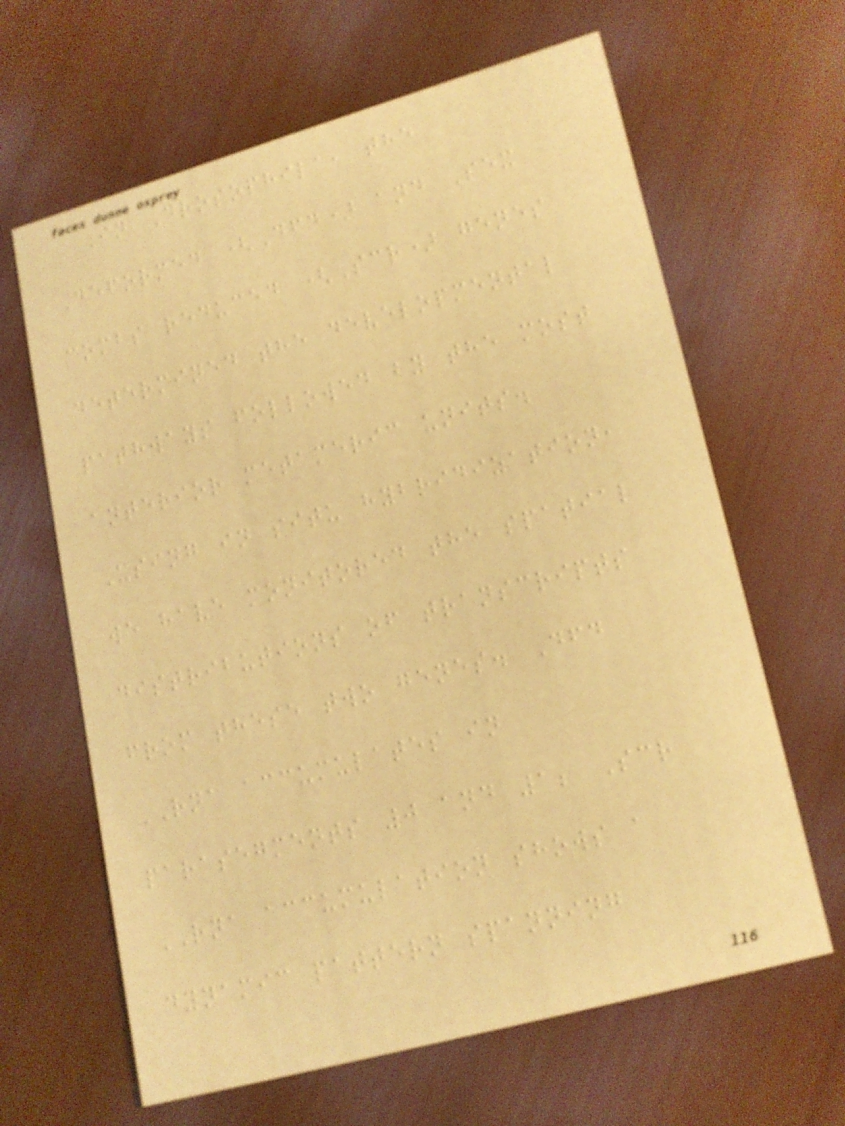In Drosophila, the
Deformed (Dfd) and Sex
combs reduced (Scr) genes
determined the developmental
pathways followed by the most
anterior metameric units.
Using in situ hybridization,
we have monitored the spatial
distributions of transcripts
from these two genes. Dfd
RNA accumulates in
parasegments 0 and 1; Scr
RNA accumulation shows a
dynamic pattern spanning
